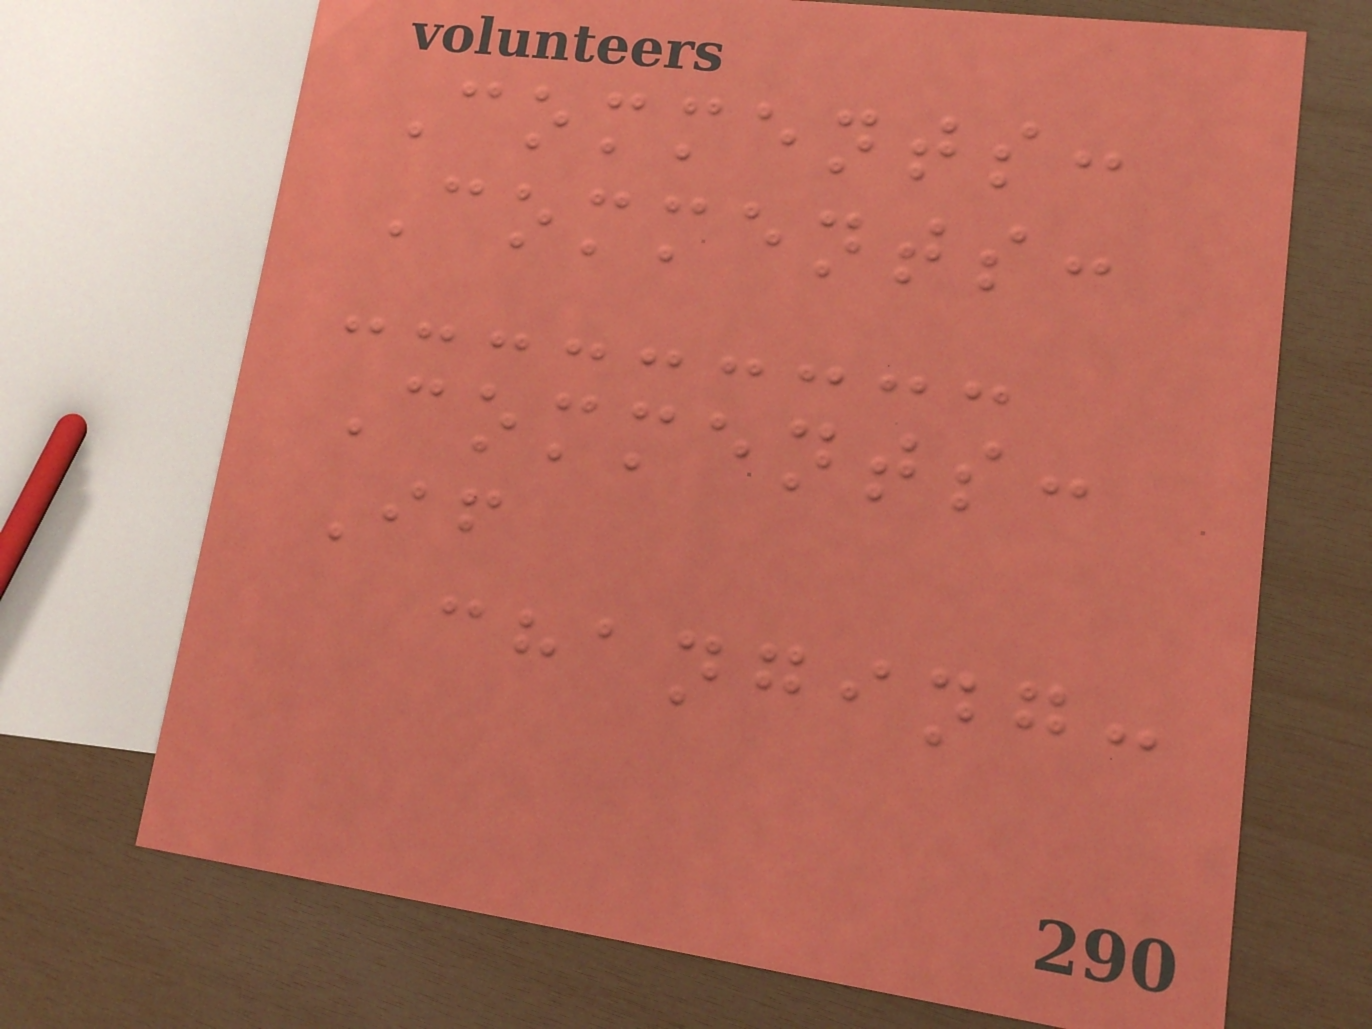Comments:
Comments:
Comments:
If
changing:
